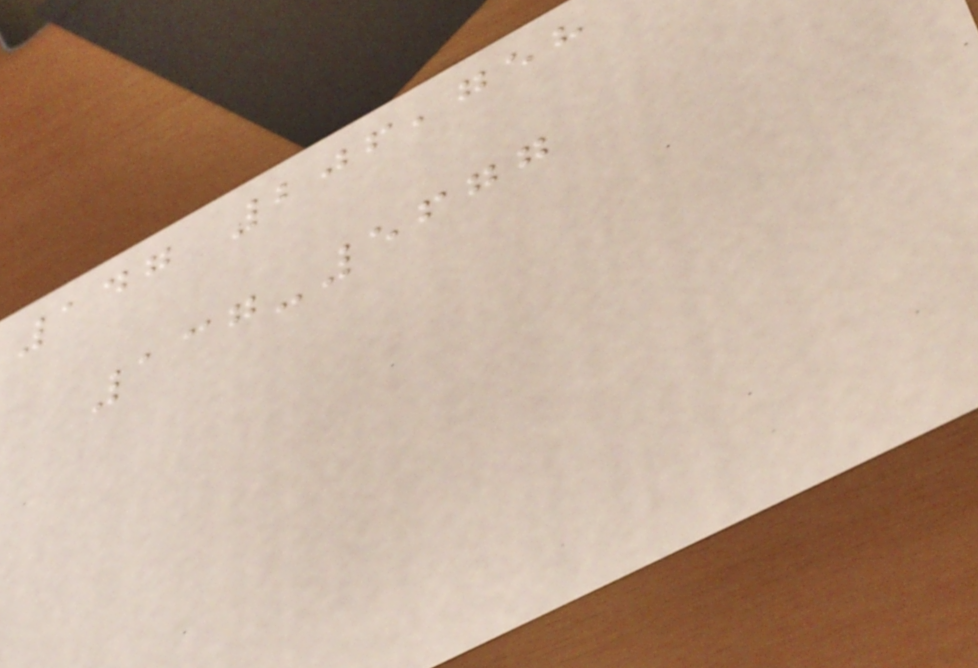147 206,758
137-5677
